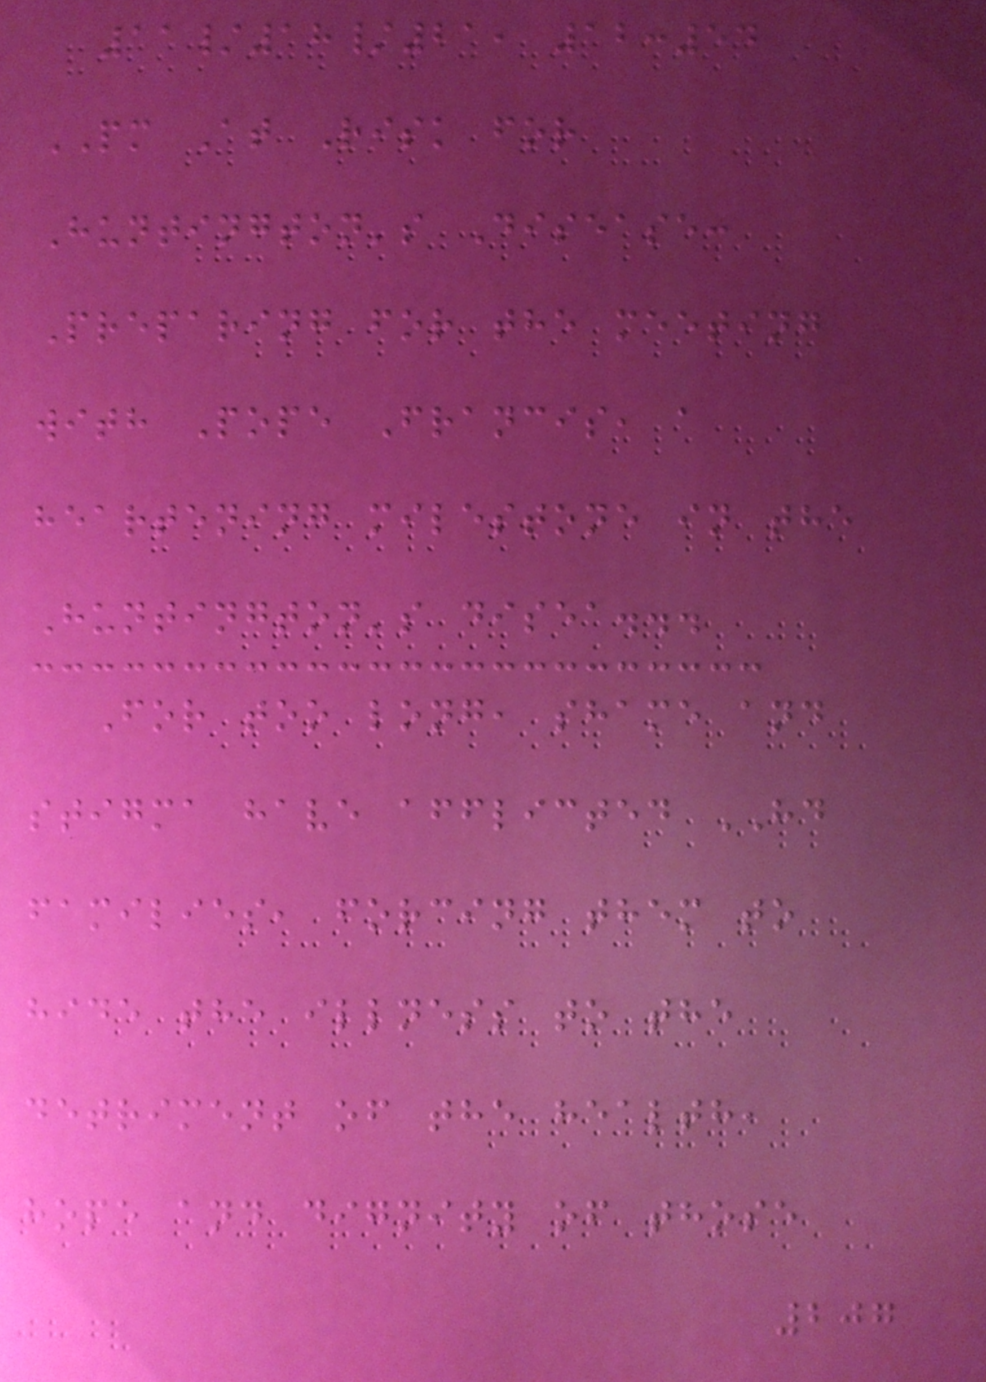11/18/21, 12:54
PM At Risk for
Huntington's Disease:
Preparing for the meeting
with Pope Francis, a
heartening milestone in the
Huntington's disea...
For too long, shame and
stigma have afflicted HD
families, forcing them to
hide the illness to the
detriment of the health,
hope and dignity of those
207
